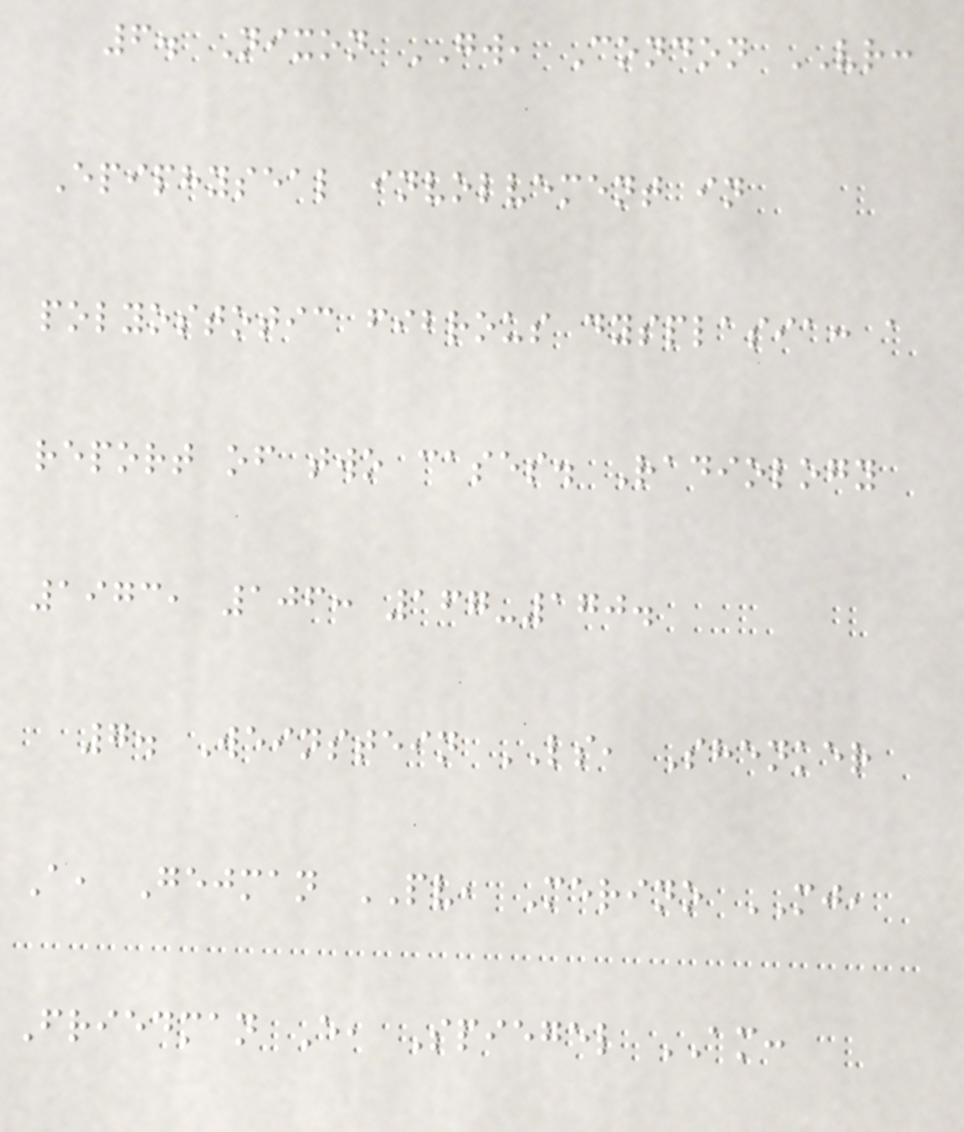6. Nixon GW, Condon VR:
Epiphyseal involvement in
polyostotic fibrous dysplasia: a
report of two cases. Radiology
1973, 106: 167-170.
7. Weinstein LS, Shenker
A, Gejman PV, Merino MJ,
Friedman E, Spiegel AM:
